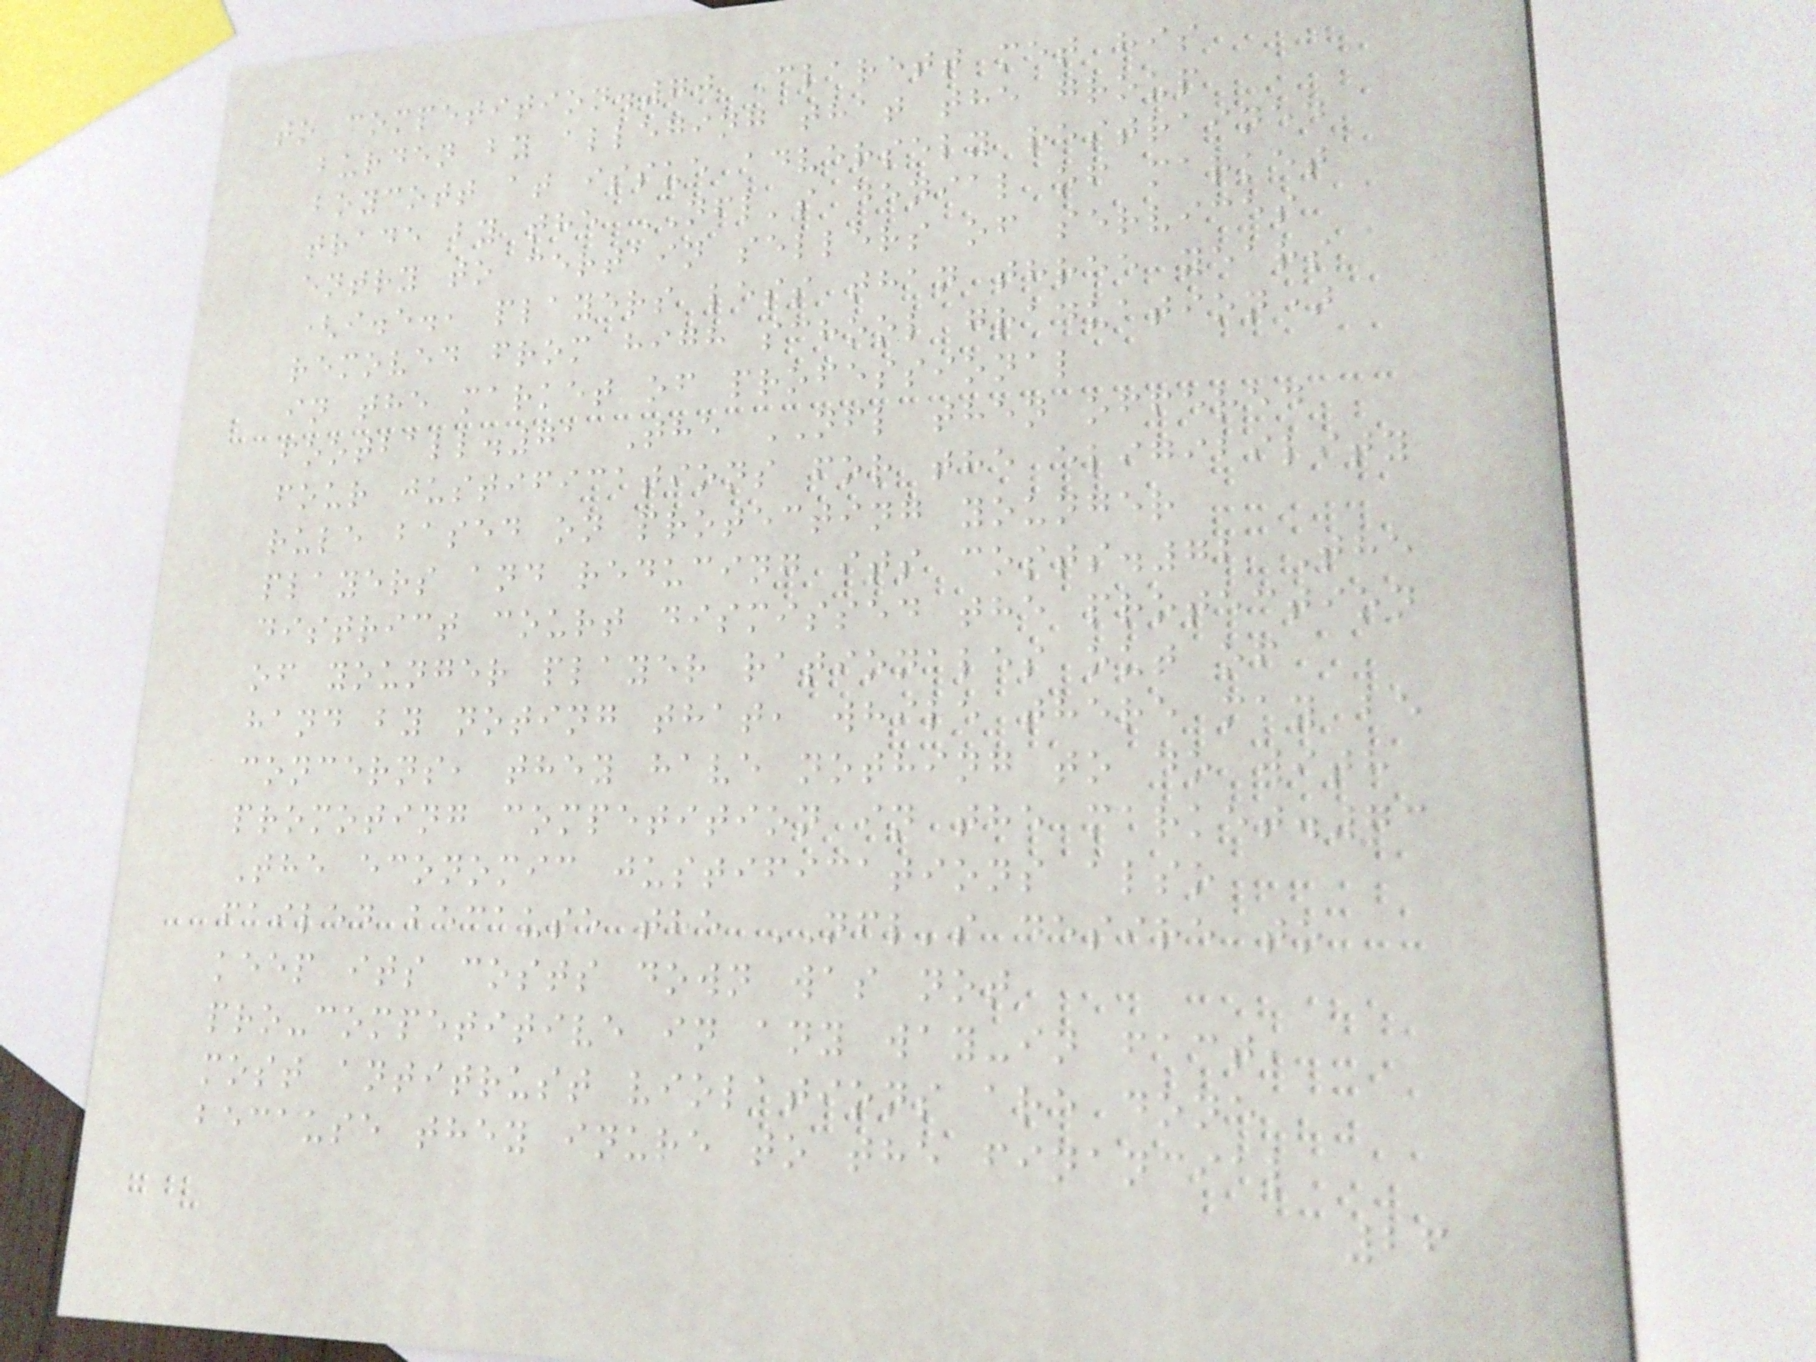to competition.70 Clarett met his
burden by alleging that the group
boycott at issue adversely restrained
trade by the NFL's denial of market
entry to certain sellers of services
(i.e., players less than three years
removed from high school graduation)
in the market of professional
football.71 The NFL then offered
four justifications for the eligibility
rule based on protecting younger
players and reducing its costs.72 The
district court dismissed the protection
of younger player rationales out of
hand by noting that, while there may be
concerns, they have nothing to do with
promoting competition in the market.73
The economic justifications also
failed because the NFL's desire to
keep its costs down was not
pro-competitive in any way-in fact,
most antitrust violations are done
because they inure to the financial
26
